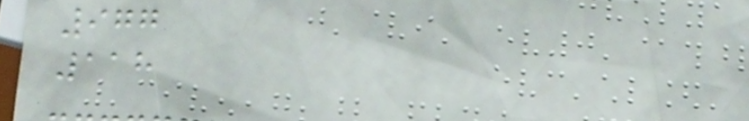977
118
